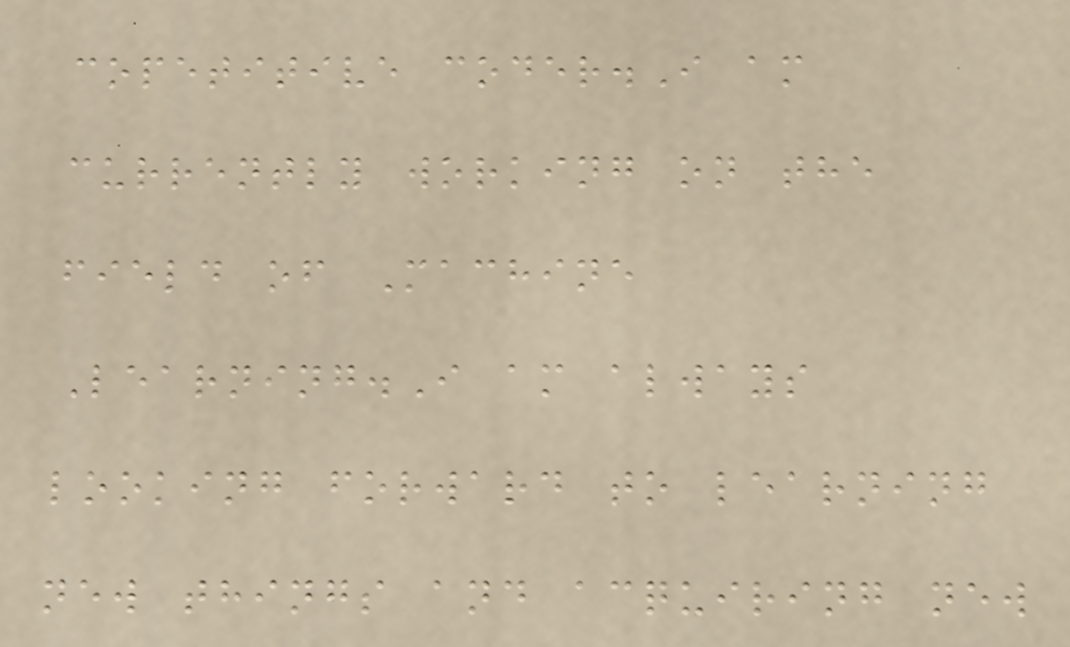copetitive coder.I am
currently working on the
field of Machine
Learning.I am always
looking forward to learning
new things and acquiring new
